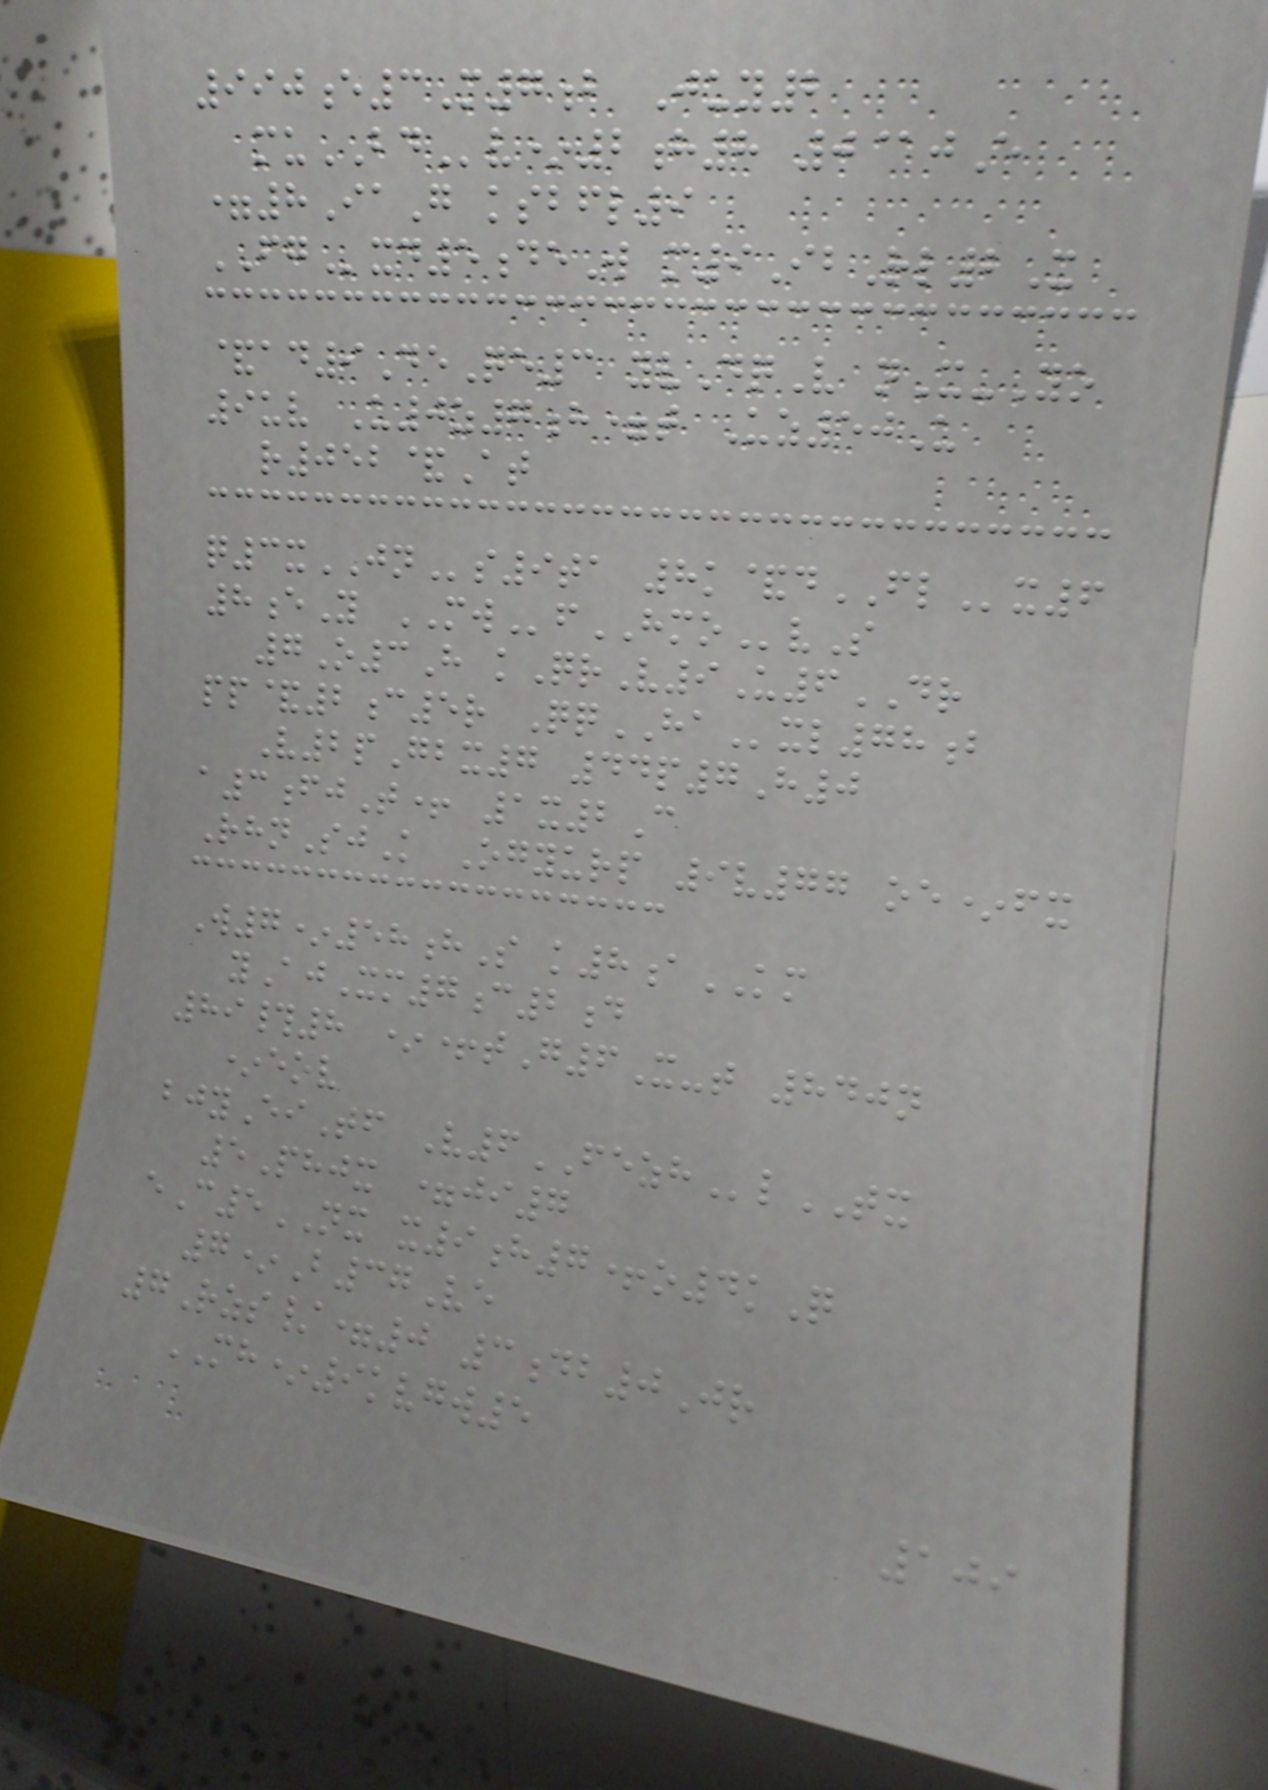990e3M7b Juy2
muBDv*2h8 0@jE
=8IaG ksbfl9
FGxd5deW m9IbRl2X
&ad9DeQe3 yvDqV nX-Yo
9uv U0z7h=t Uz50U
r052&At
q3xJNs9ta 8k&dFLx6
8eY MWfHMOvS
7O3H kQrV9U6DR
pp&2c5r QqHAxl78b
V2pGbx7 44p7H0
a3fjT+ 1x2C
RhnSjK Ogyurp 9v77 oe*fx
W7*58hS k8aKM
yAjXm7c2d
89#8 *+tG6X-t 840n
*eov
bjyEiTf V6FEZHlTX
5Phjx =ji7
eC5NX x9h7+o4kQ
7*B37Ve
7Rzs/=0 3db0Jr
MH*9kvgw5
109
